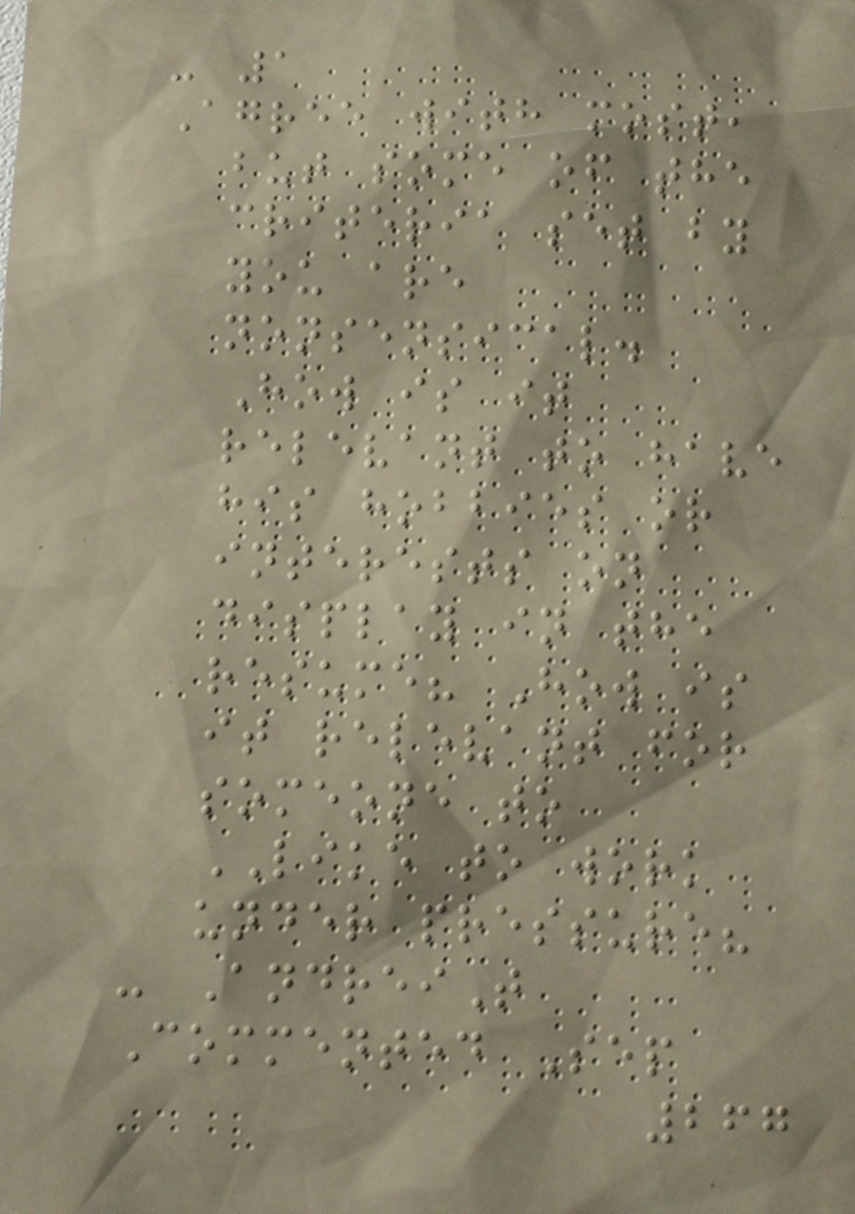- 1
Agree with most,
but some of the
criteria set by
you are
nonsensical.
How is it
relevant to have
his hobbies or
interests on
display in the
resume? How is
it relevant for
someone to
LIKE to work
under pressure?
- AndreiT
Commented Sep
267
